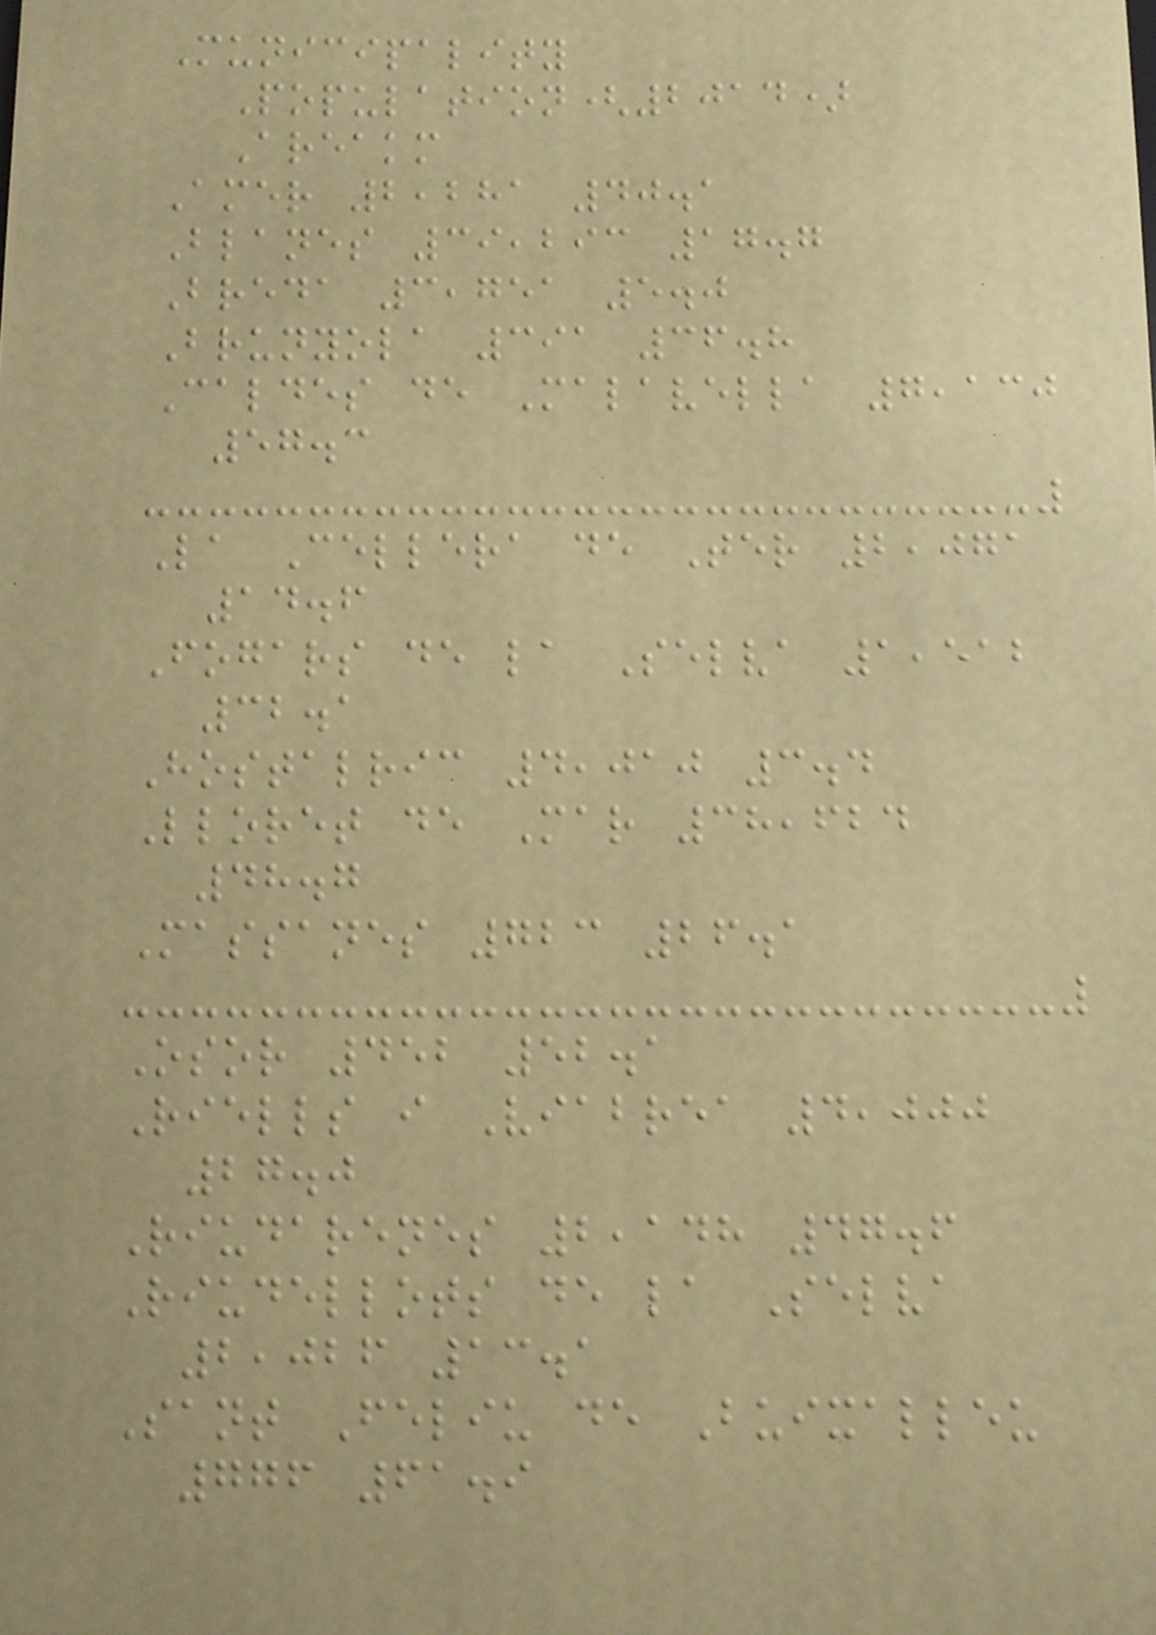Municipality
Population(2014)
Areakm
Amer 2,281 40.1
Blanes 39,293 17.7
Breda 3,751 5.0
Brunyola 391 36.8
Caldes de Malavella 7,130
57.3
La Cellera de Ter 2,071
14.6
Fogars de la Selva 1,512
32.1
Hostalric 4,010 3.4
Lloret de Mar 38,624
48.7
Massanes 723 26.1
Osor 452 52.1
Riells i Viabrea 4,000
27.0
Riudarenes 2,148 47.6
Riudellots de la Selva
2,026 13.1
Sant Feliu de Buixalleu
776 61.9
